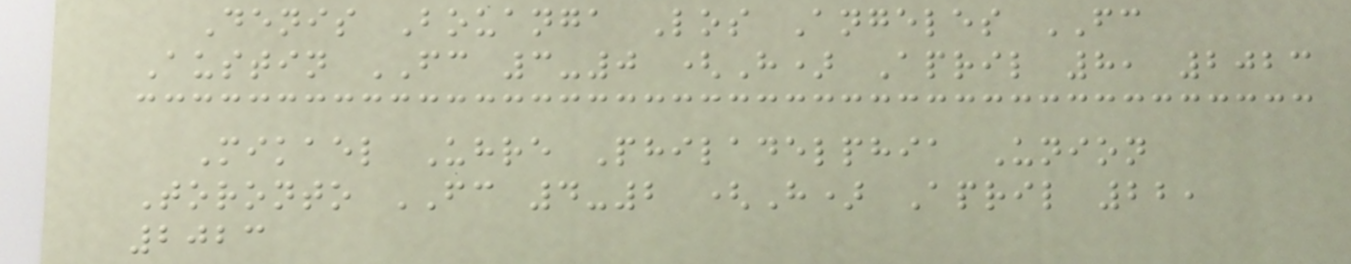Denis Bouanga Los Angeles FC
Austin FC 3-0 (H) April 8, 2023
Mikael Uhre Philadelphia Union
Toronto FC 4-2 (H) April 22,
2023
